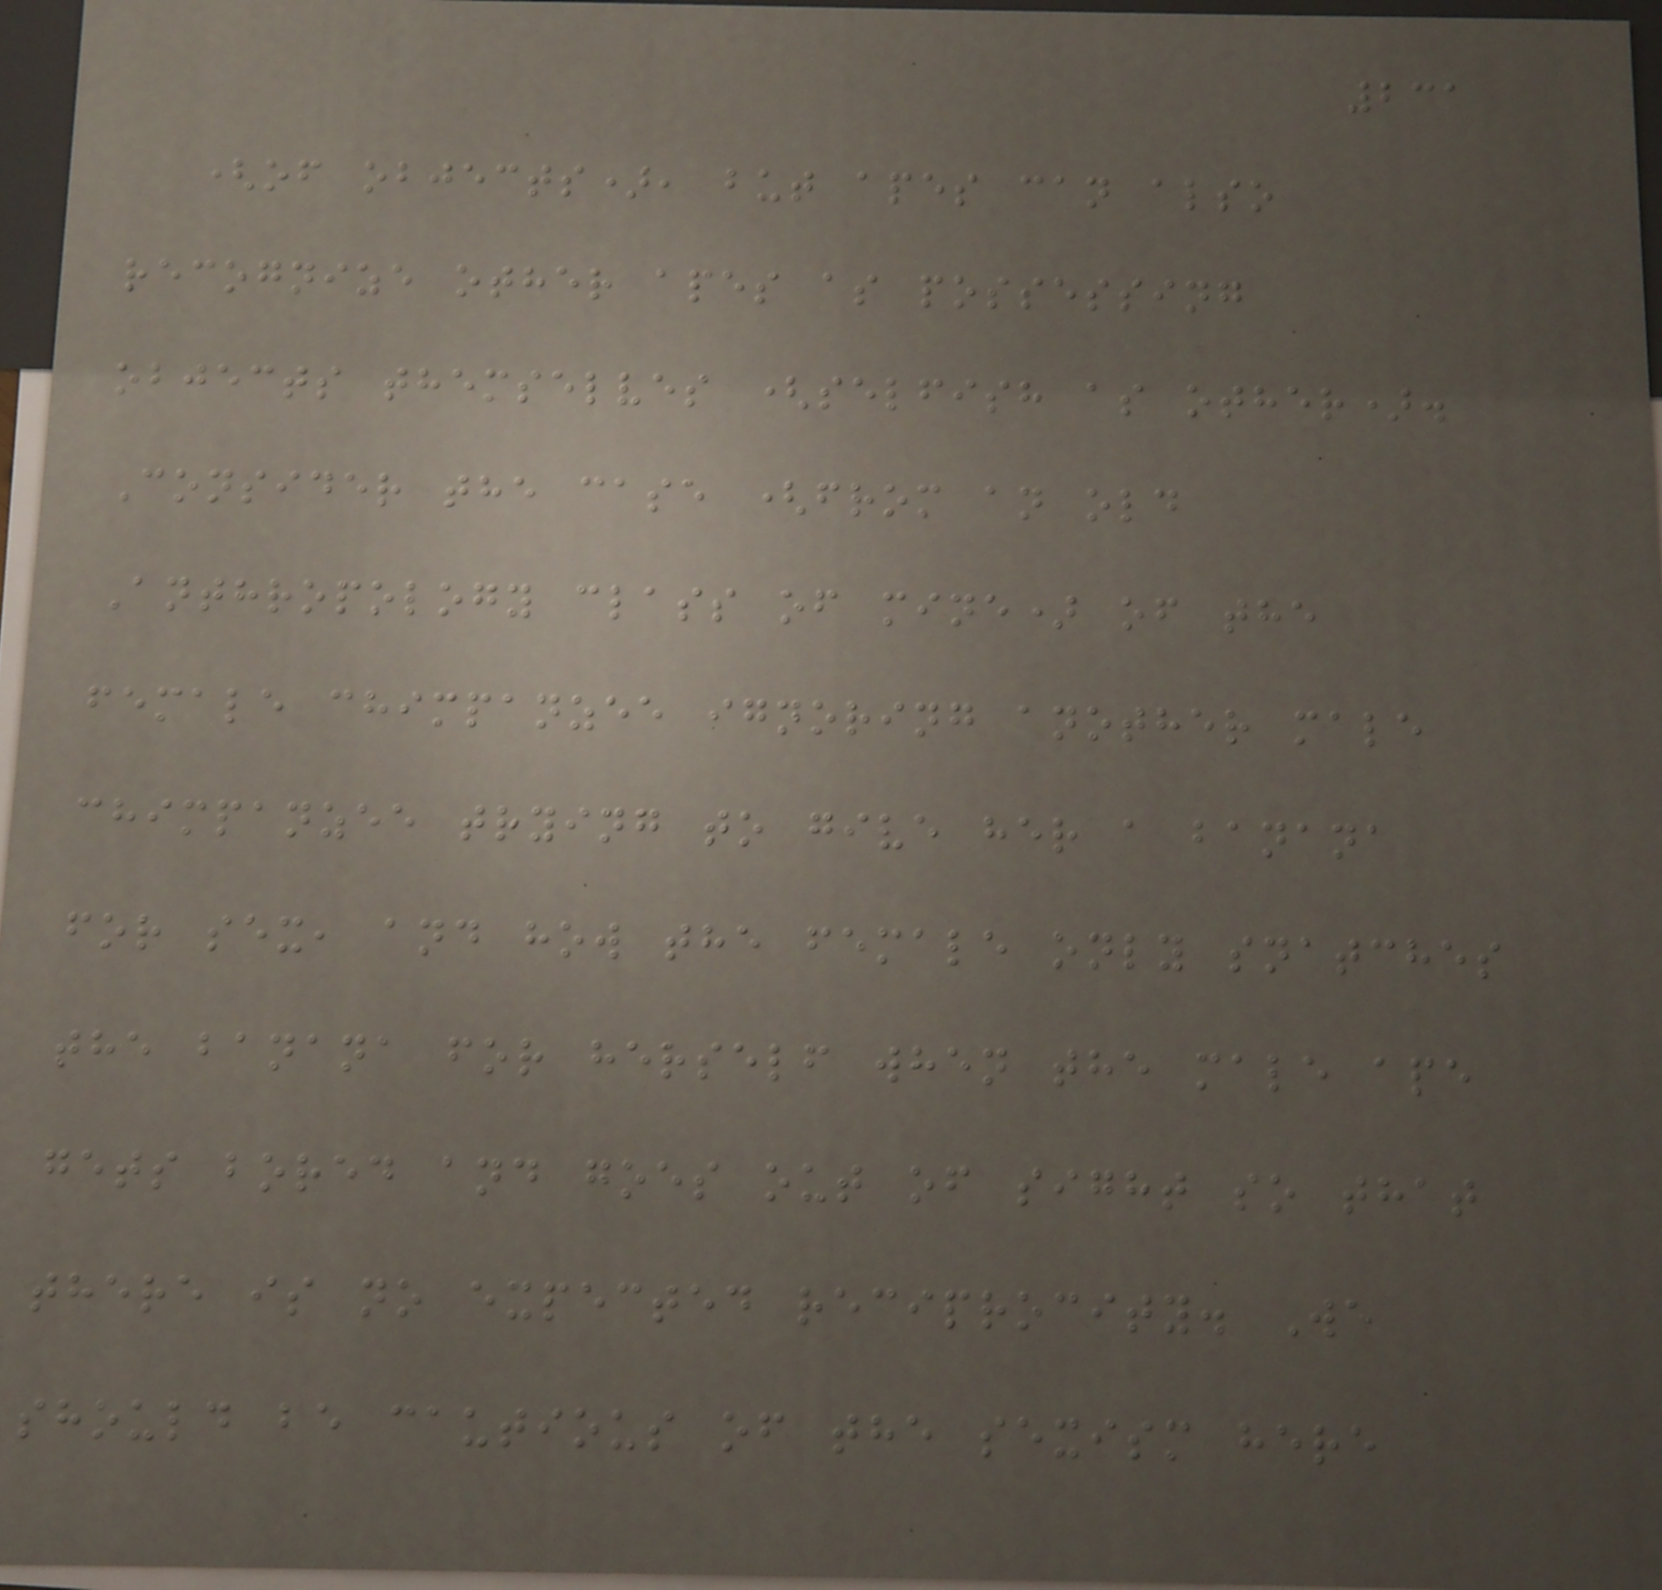231
(of objects), but apes can also
recognize other apes as possessing
objects themselves (selfish as other).
Consider the case (from an old
Anthropology class of mine) of the
female chimpanzee ignoring another male
chimpanzee trying to give her a banana
for sex, and how the female only snatches
the banana for herself when the male ape
gets bored and goes out of sight so that
there is no expected reciprocity. We
should be cautious of the sexism here
